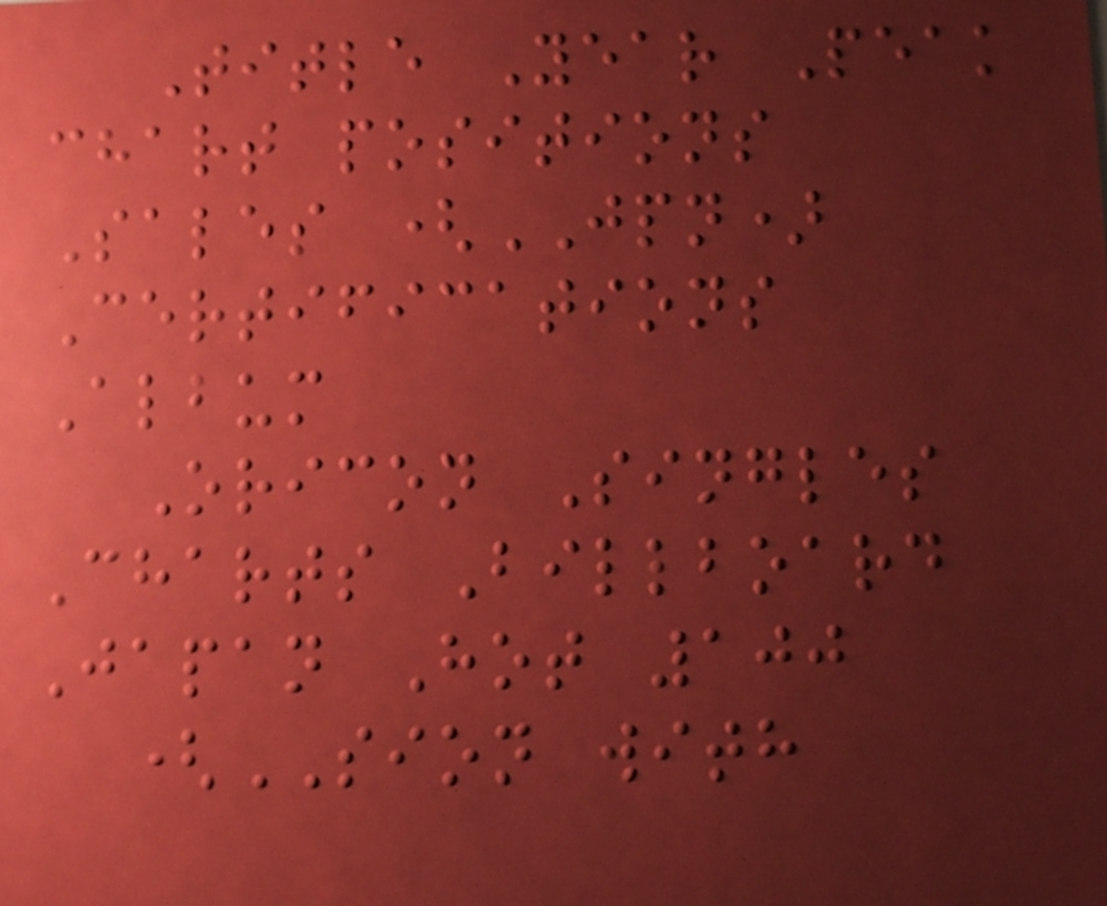Title Year Peak
chart positions
Sales (JPN)
Certifications
Album
Oricon Singles
Charts Billboard
Japan Hot 100
(SION with
